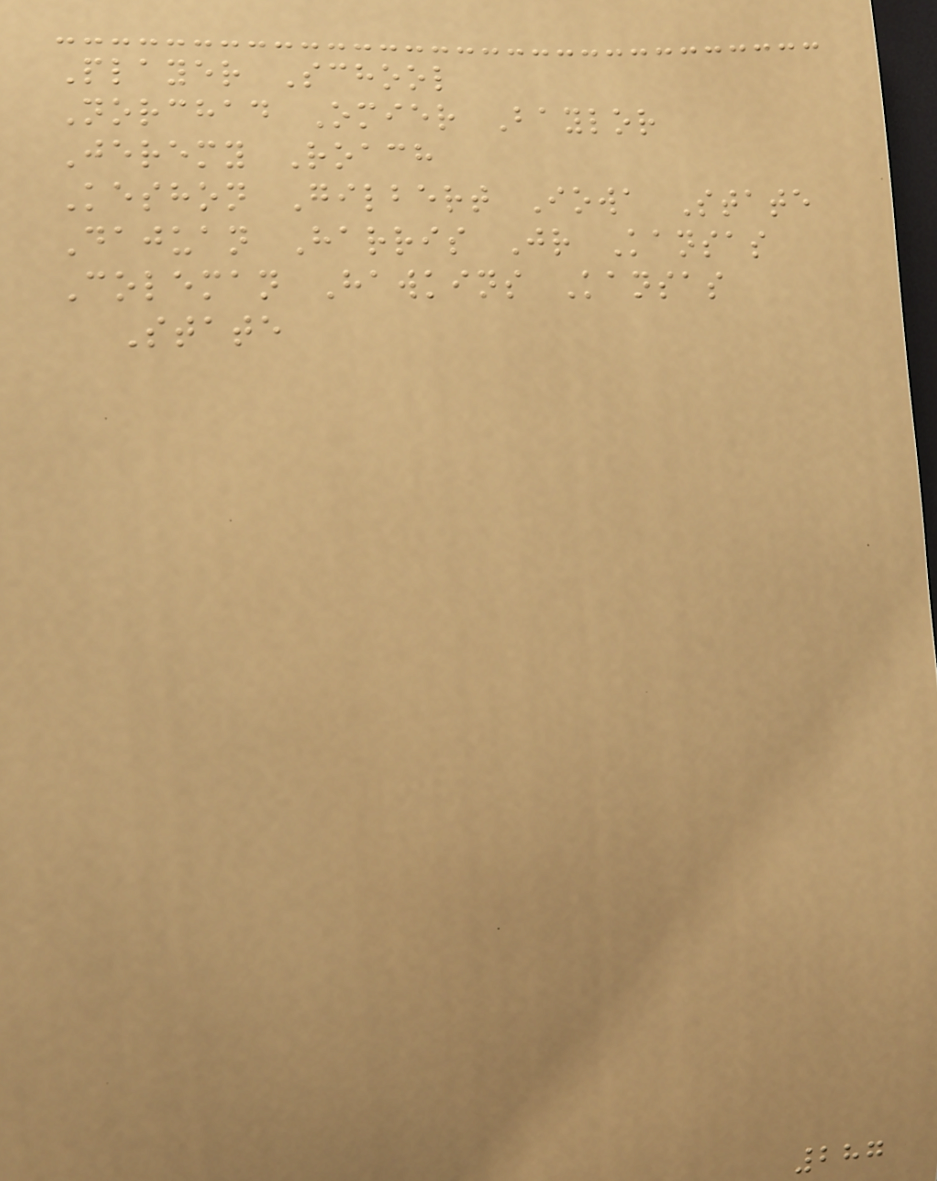Player School
Norchad Omier Baylor
Jeremy Roach
Keshon Gilbert Iowa State
Dajuan Harris Jr Kansas
Coleman Hawkins Kansas
State
287
